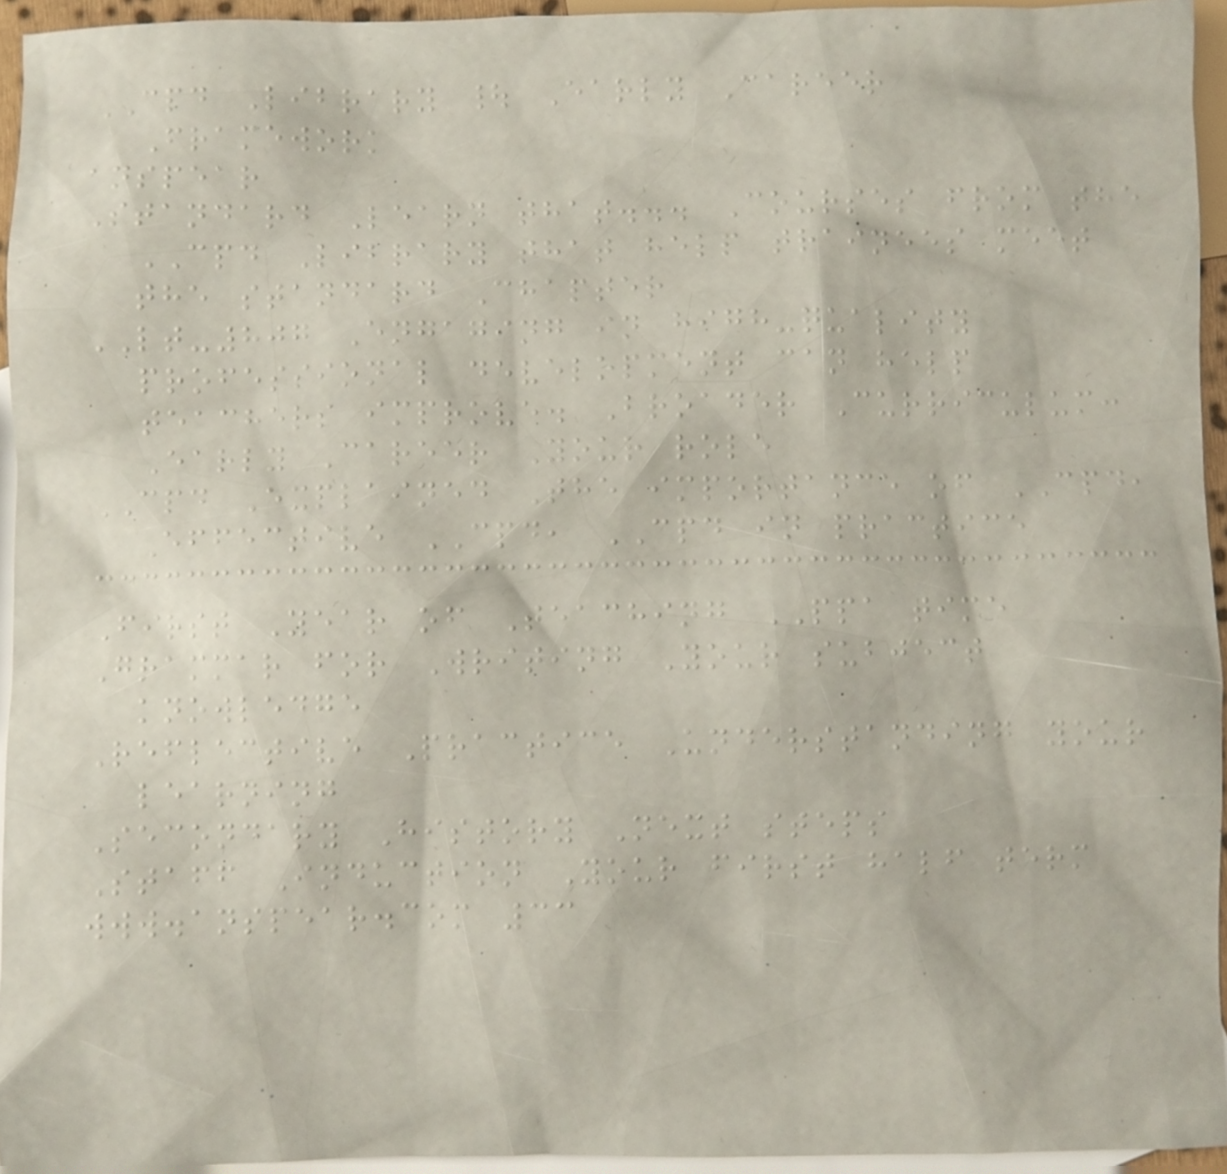CPD Library | Early Career
Framework
anspear
Standard Learn that... Courses from the
CPD Library that help trainees meet
the standard Chapter
LT-807 Engaging in high-quality
professional development can help
teachers improve. Broader Curriculum:
Early Career Your role
CPD Explained The importance of CPD,
Effective CPD, CPD in practice
First Year of Teaching PPA time
Grammar for Writing Your subject
knowledge
Reflective Practice Understanding your
learning
Secondary History Next steps
Staff Induction Your first half term
www.anspear.com 33
